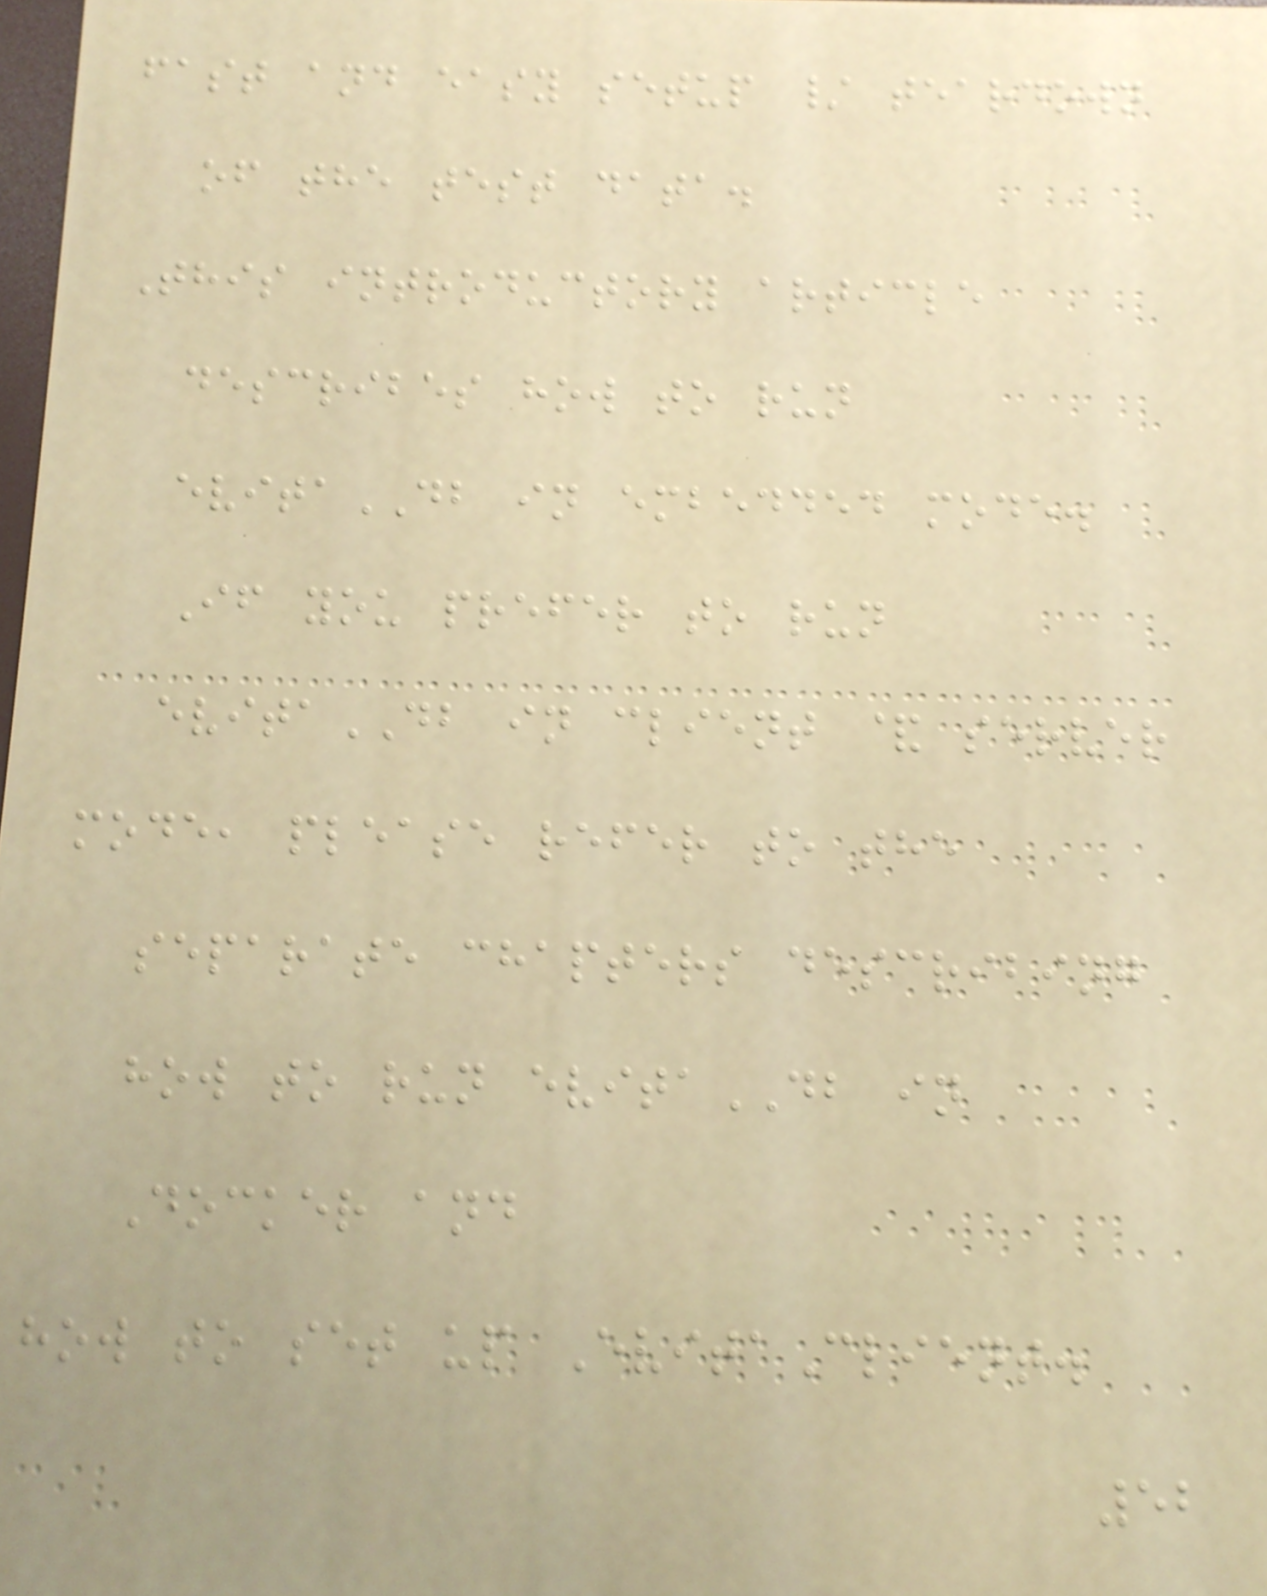fast and easy setup / teardown
of the test data.
This introductory article
describes how to run
evitaDB in embedded mode.
If you prefer to run
evitaDB in client & server
mode, please refer to the
separate chapters describing
how to run evitaDB in
Docker and
how to set up EvitaClient.
52
